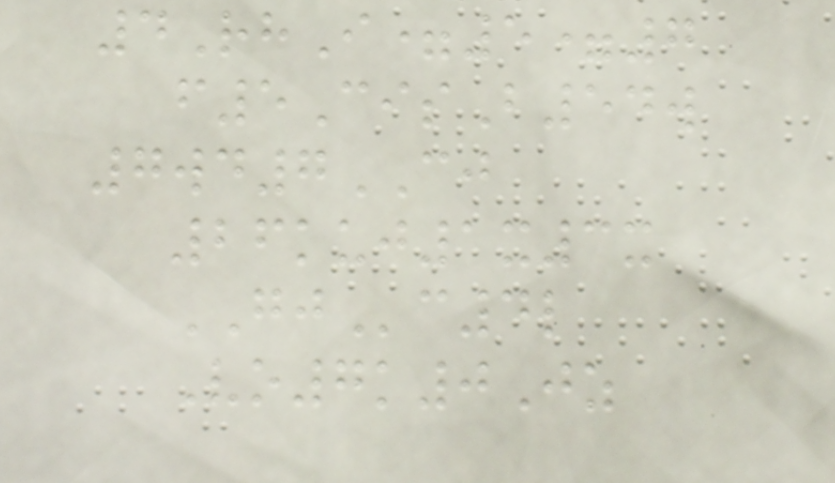4RhI=5=7
f5CisB54w
7wd7CJ
26kuj1x3x
GJc4l
Vo7k0Jz
